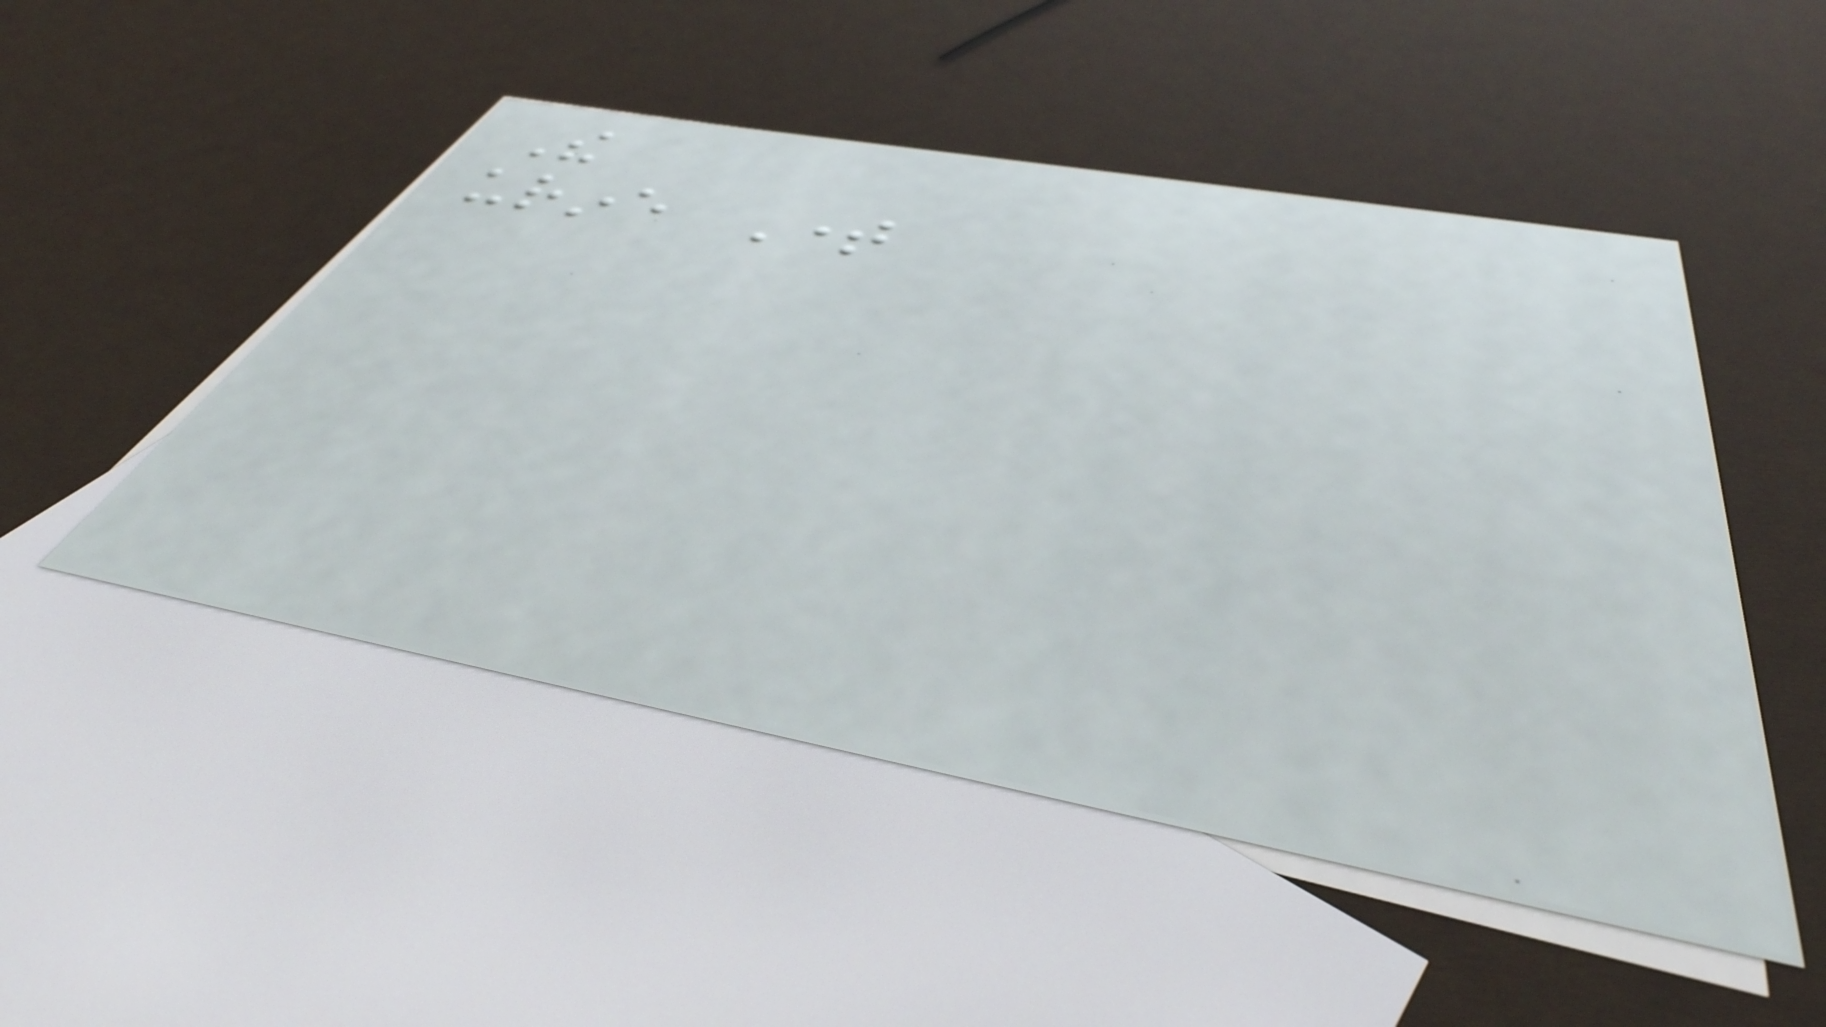The
urine Time
